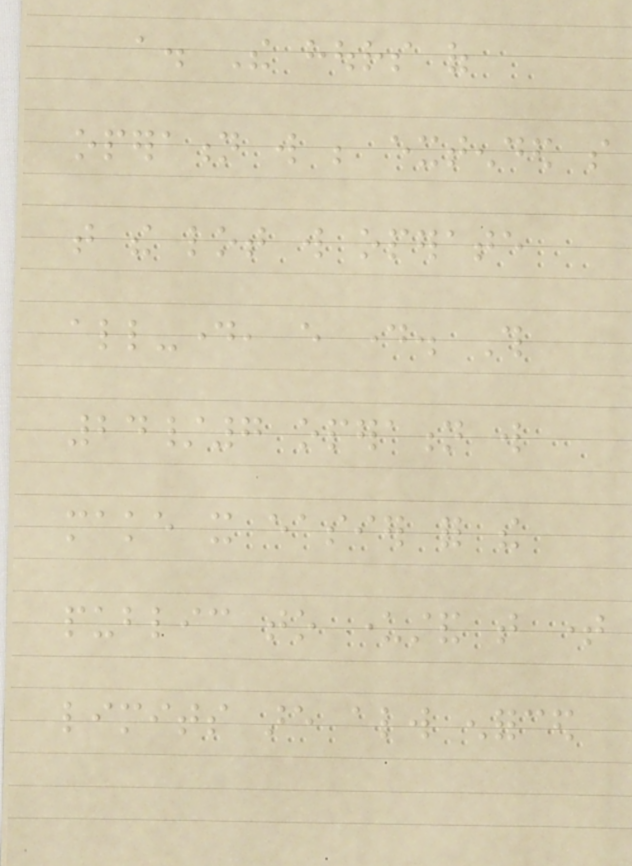a. The hours of
operation will be extended so
that the lot will operate
all-day, every day. This
24/7 operation will
make it easier for the
public to understand that time
limits are always enforced
